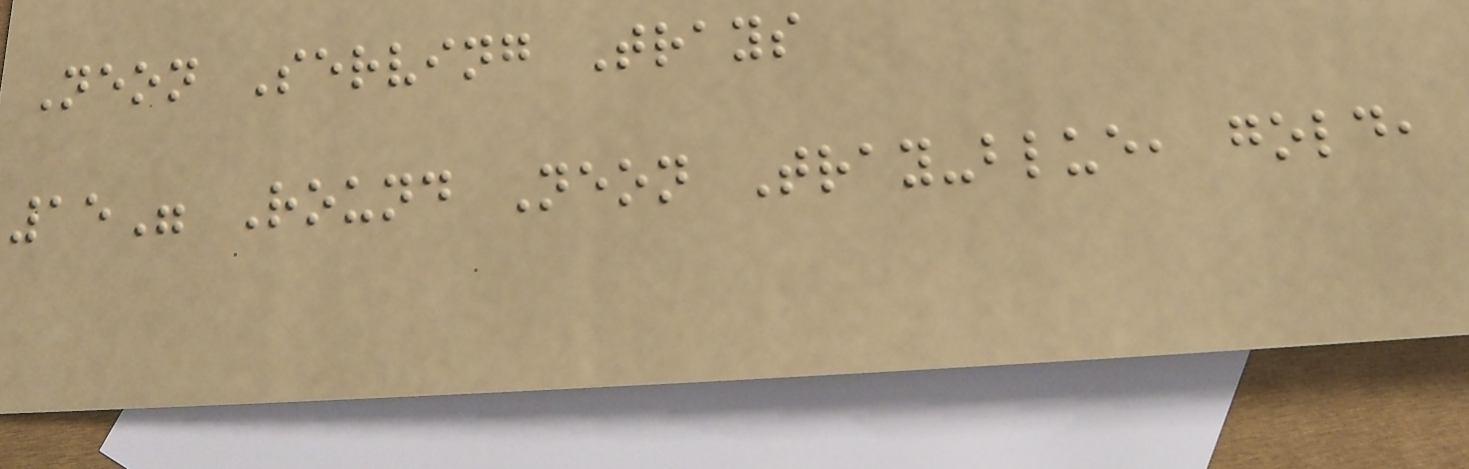Neon Serving Trays
15" Round Neon Tray-blue, gold,
